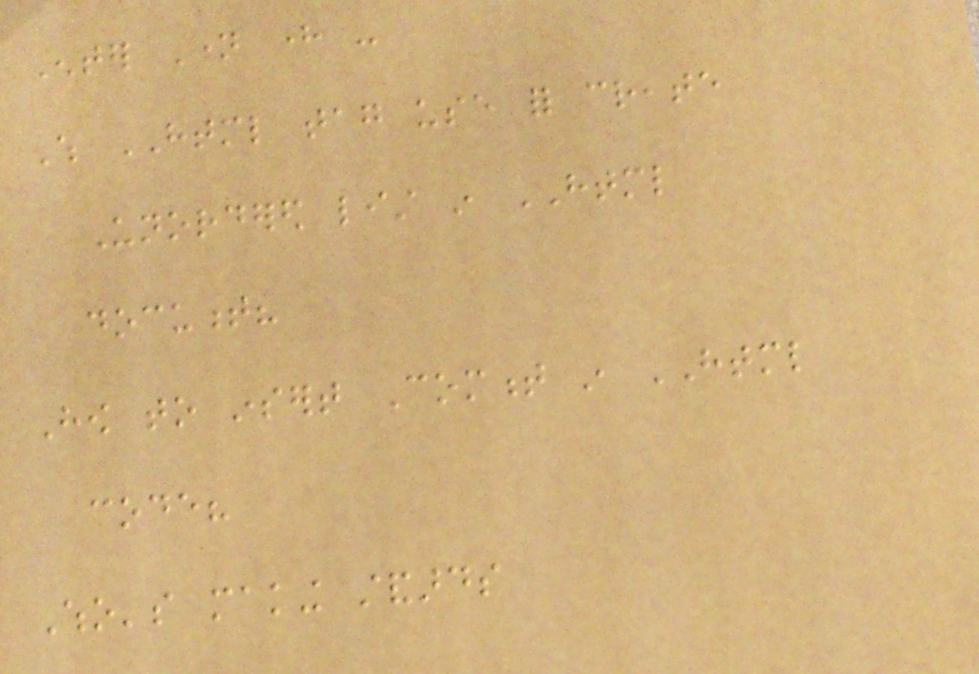Enter Name here -
Which HTML tag use for create
Unordered list in HTML
document?
How to insert Comment in HTML
code?
Who's making standards
